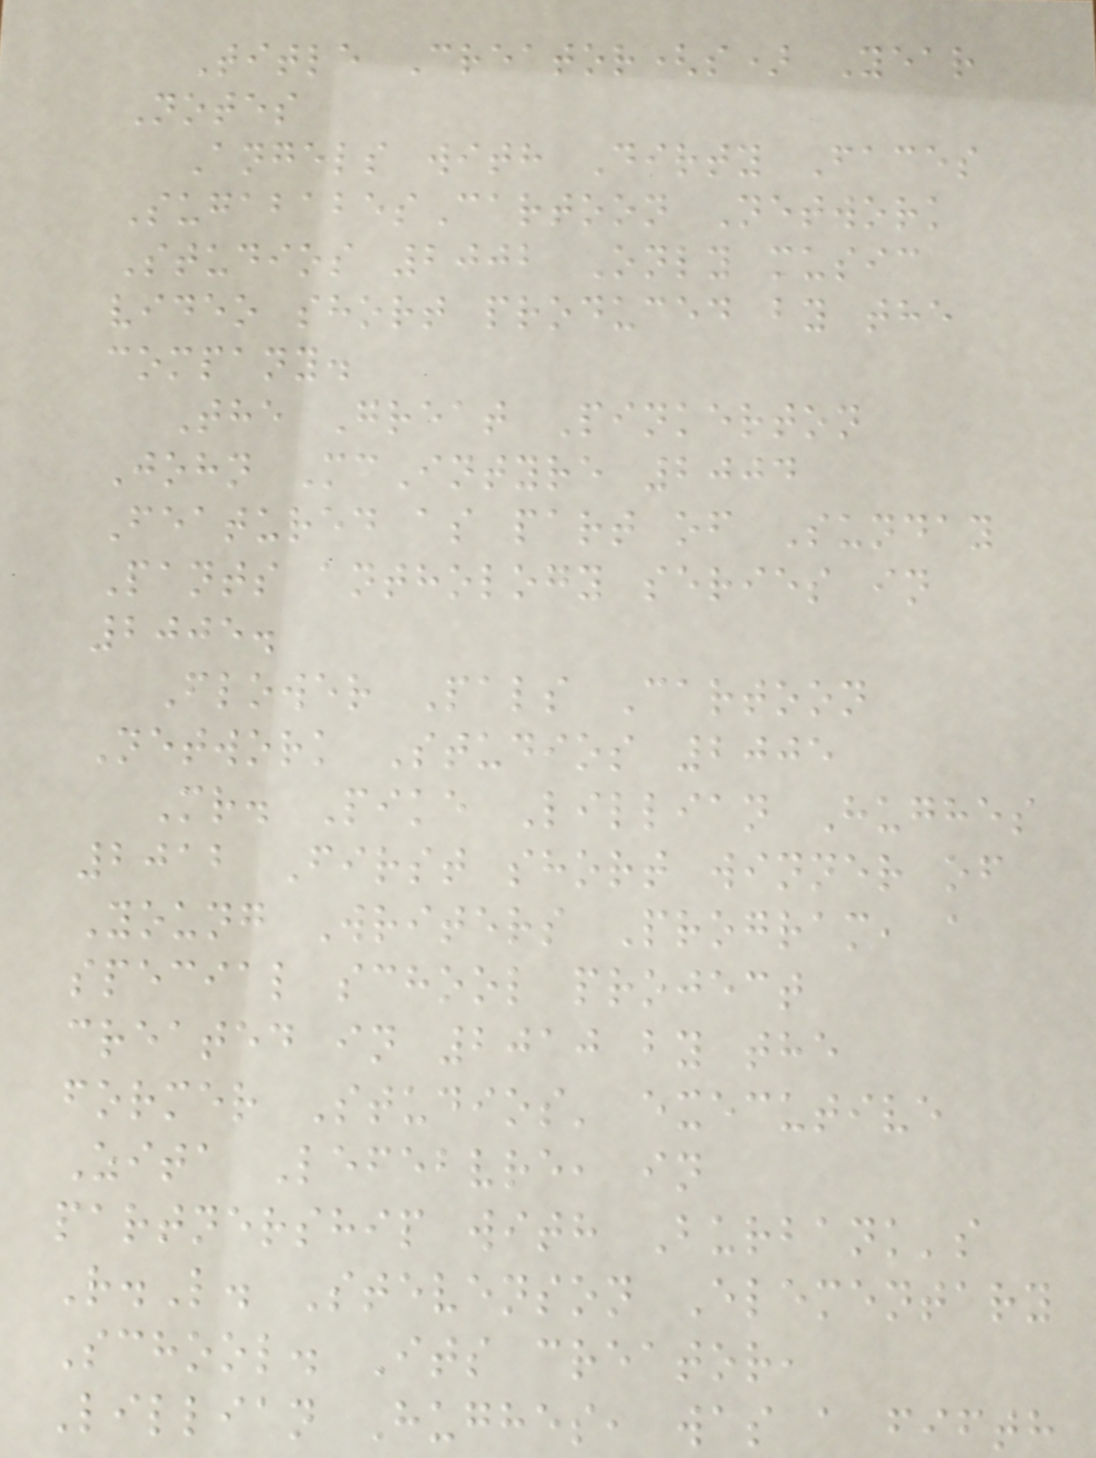Title Creator(s) Year
Notes
Angels with Dirty Faces
SugababesCartoon Network
Studios 2002 Only music
video short produced by the
company.
The Great Pinkerton
John McIntyre 2004
Featured as part of Sunday
Pants anthology series in
2005.
Flower Pals Cartoon
Network Studios 2005
Mr. Pike Lillian Hughes
2012 First short winner of
Young Writers Program, a
special school project
created in 2010 by the
former Studios' executive
Zita Lefebvre, in
partnership with Burbank's
R.L. Stevenson Elementary
School. Its creator,
Lillian Hughes, was a fifth
